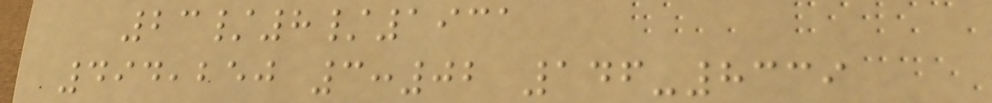23/8/1931
494,250 3:02 146-8339
